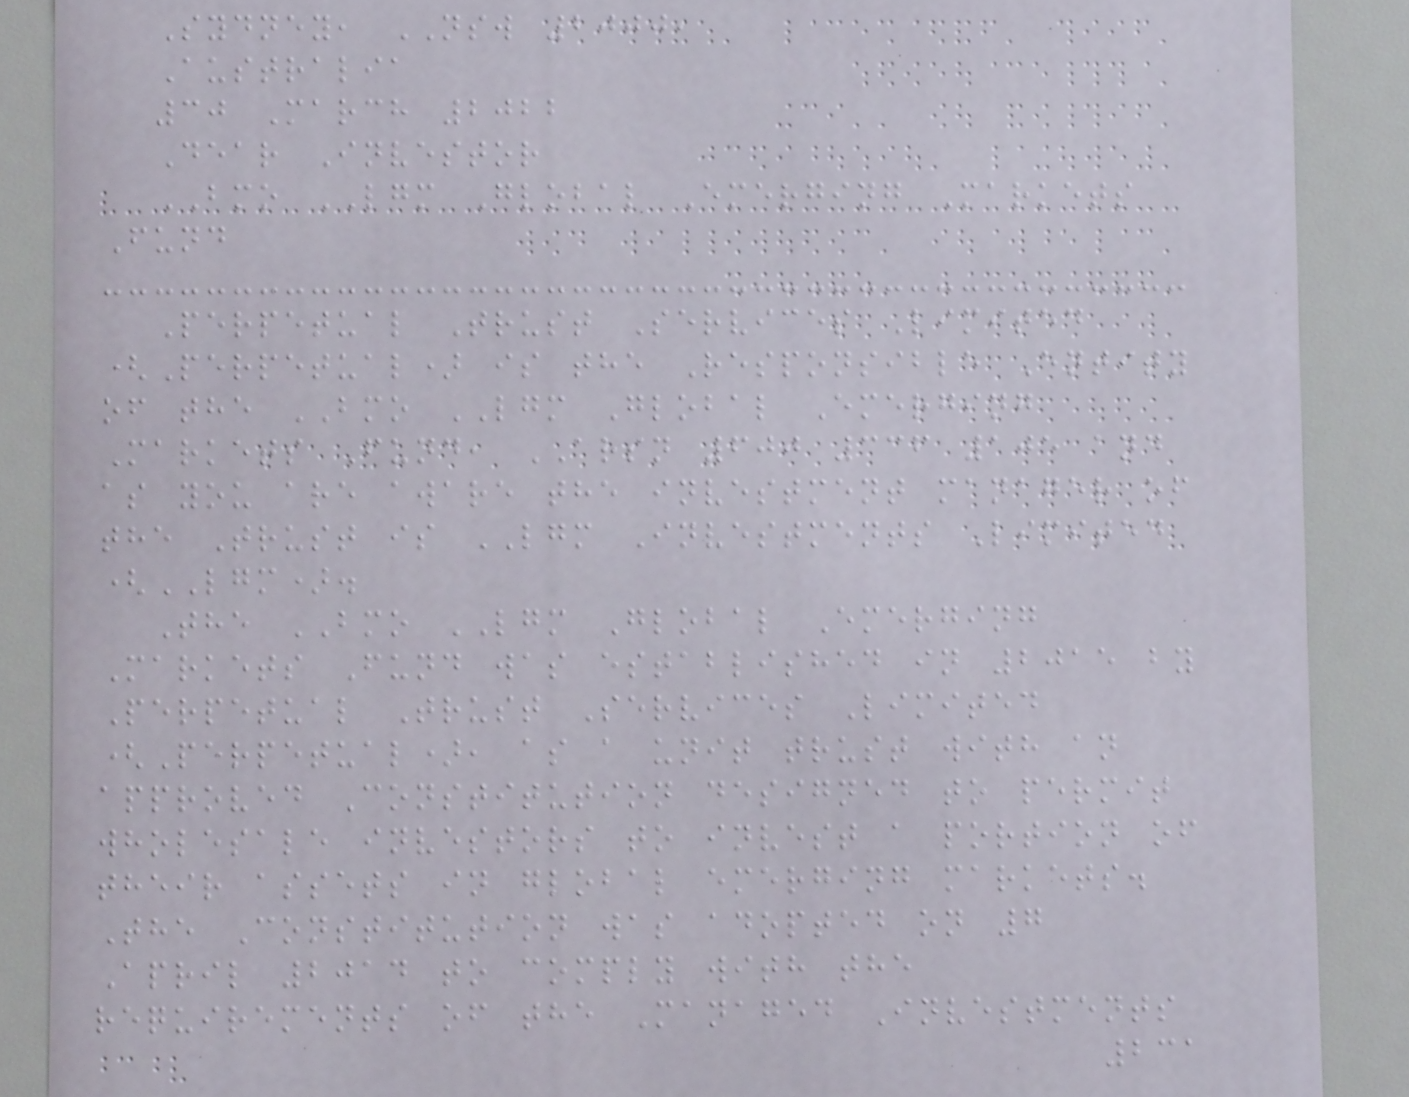Sydney, NSW 2000,
Australia
30 March 2022
Dear Investor
BMO LGM Global Emerging Markets
Fund
Perpetual Trust Services Limited
(Perpetual) is the Responsible Entity
of the BMO LGM Global Emerging
Markets Fund, ARSN 600 336 105 and
as you are aware the investment manager of
the Trust is LGM Investments Limited
(LGM).
The BMO LGM Global Emerging
Markets Fund was established in 2015 by
Perpetual Trust Services Limited
(Perpetual), as a unit trust with an
approved Constitution designed to permit
wholesale investors to invest a portion of
their assets in global emerging markets.
The Constitution was adopted on 7
April 2014 to comply with the
requirements of the Managed Investments
231
